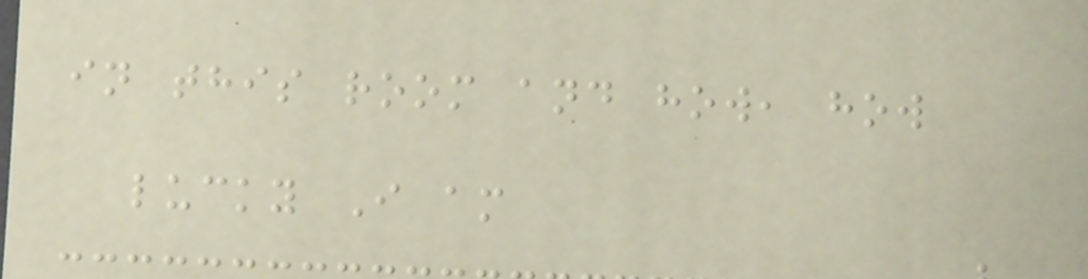in this room and how, how
lucky I am
